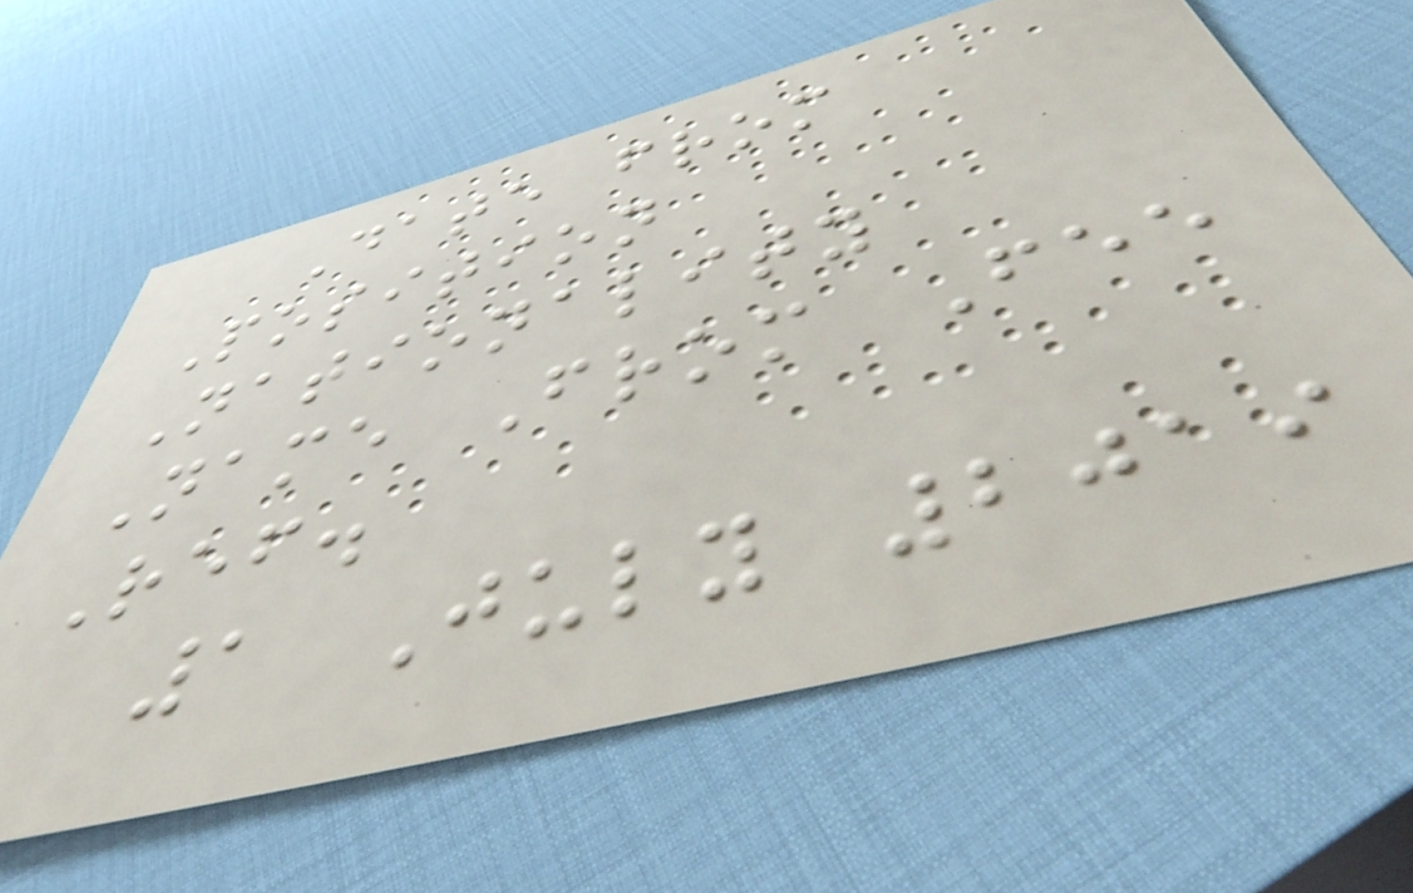Date from
Position
Nationality
Name From Fee
Ref.
1 July 2019
